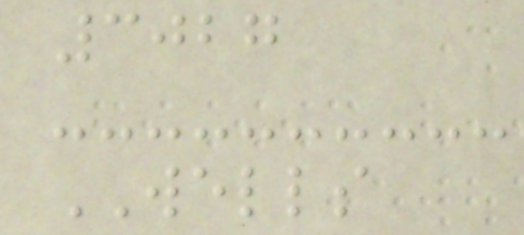3027
WELLS
